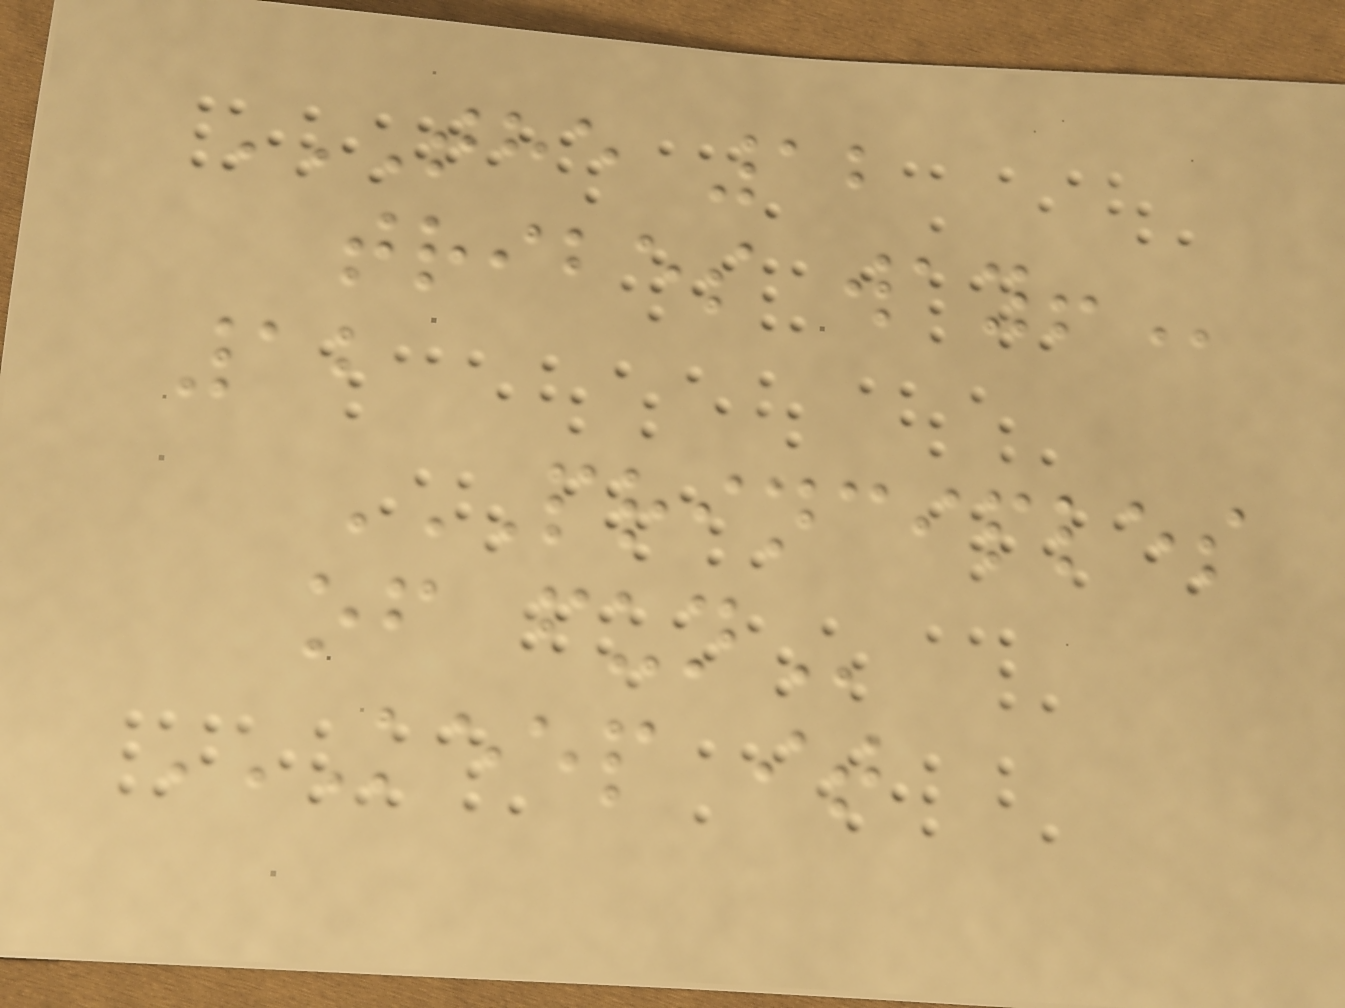THE 12
TRIBES WAY!
12
PRINCIPLES
OF FUN
KEEP IT
